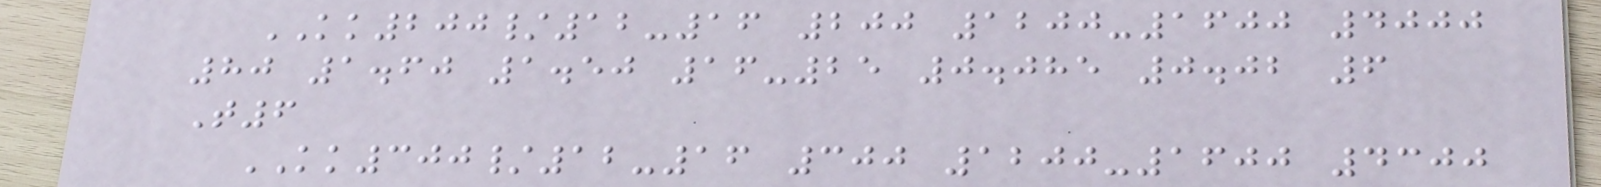KK200/12-16 200 1200-1600 4000
80 1.60 1.50 16-25 0.085 0.02 6
T6
KK300/12-16 300 1200-1600 4300
